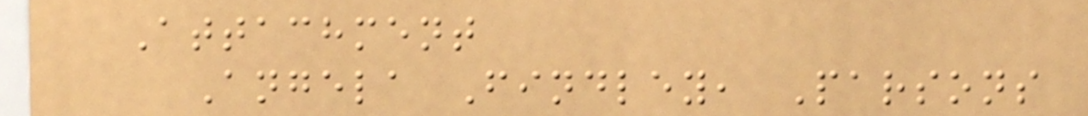Attachment
Angela Findley, Parsons
